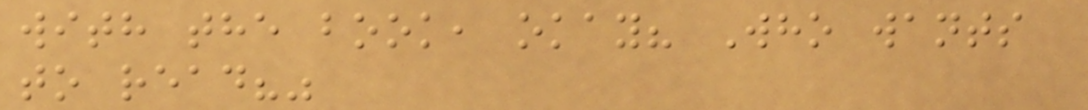with the book, okay? Who wants
to read?"
